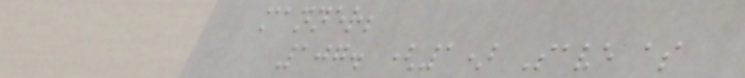manner;
107. (1) Save as
